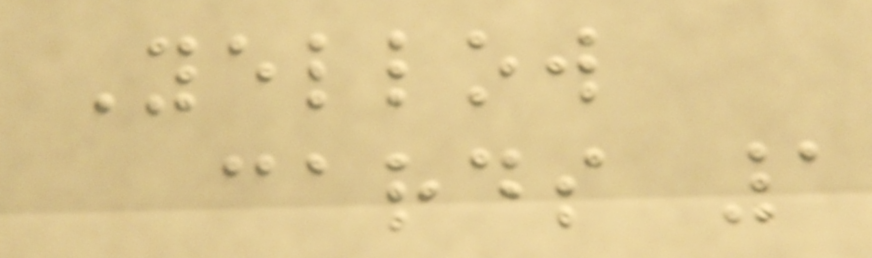Yellow
cards 1
